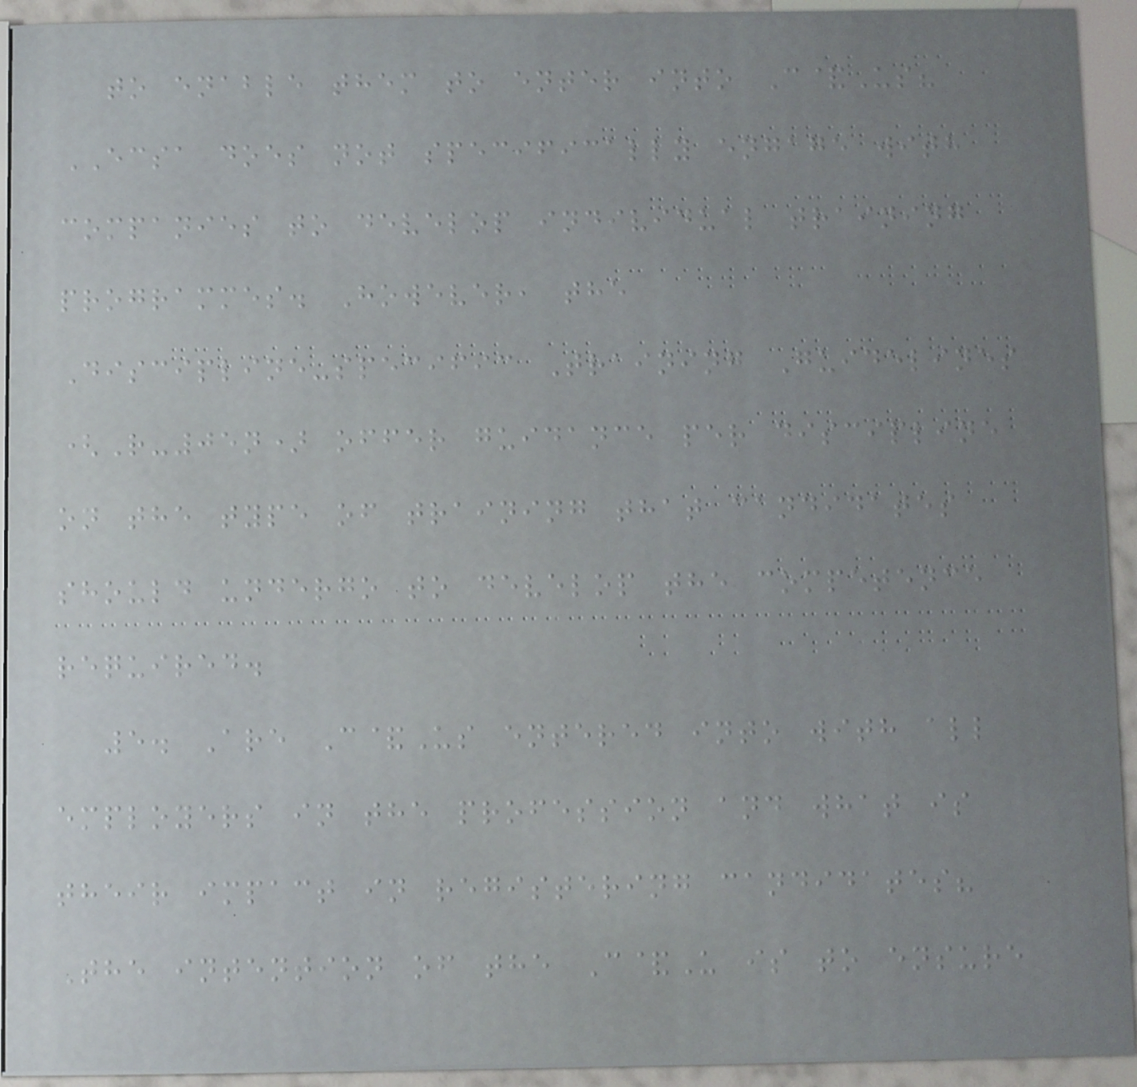to enable them to enter into C&Us?
ECSA does not specifically engage with
companies to develop individual training
programmes. However, the
Discipline-specific Training Guidelines
(R-05n) offer guidance per discipline
on the type of training that candidates
should undergo to develop the competence
required.
5. Are C&Us entered into with all
employers in the profession and what is
their impact in registering candidates?
The intention of the C&U is to ensure
